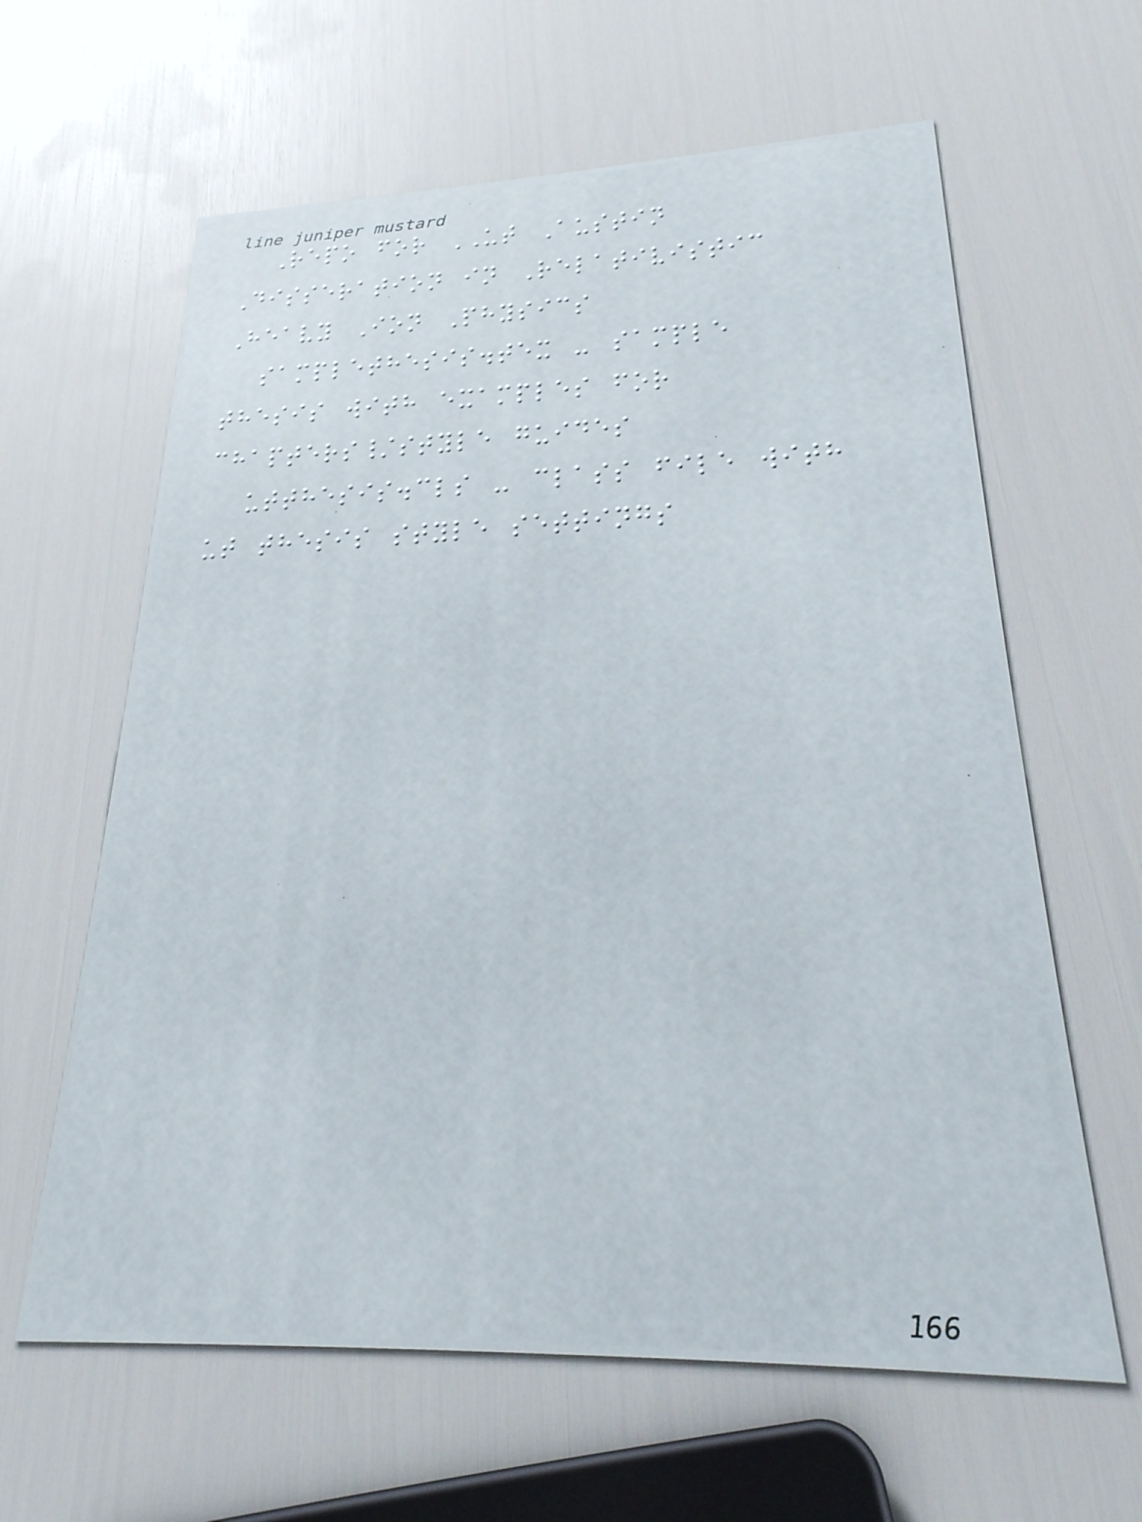Repo for UT Austin
Disseration in Relativistic
Heavy Ion Physics
samplethesis.tex - sample
thesis with examples for
chapters/style guides
utthesis.cls - class file with
ut thesis style settings
